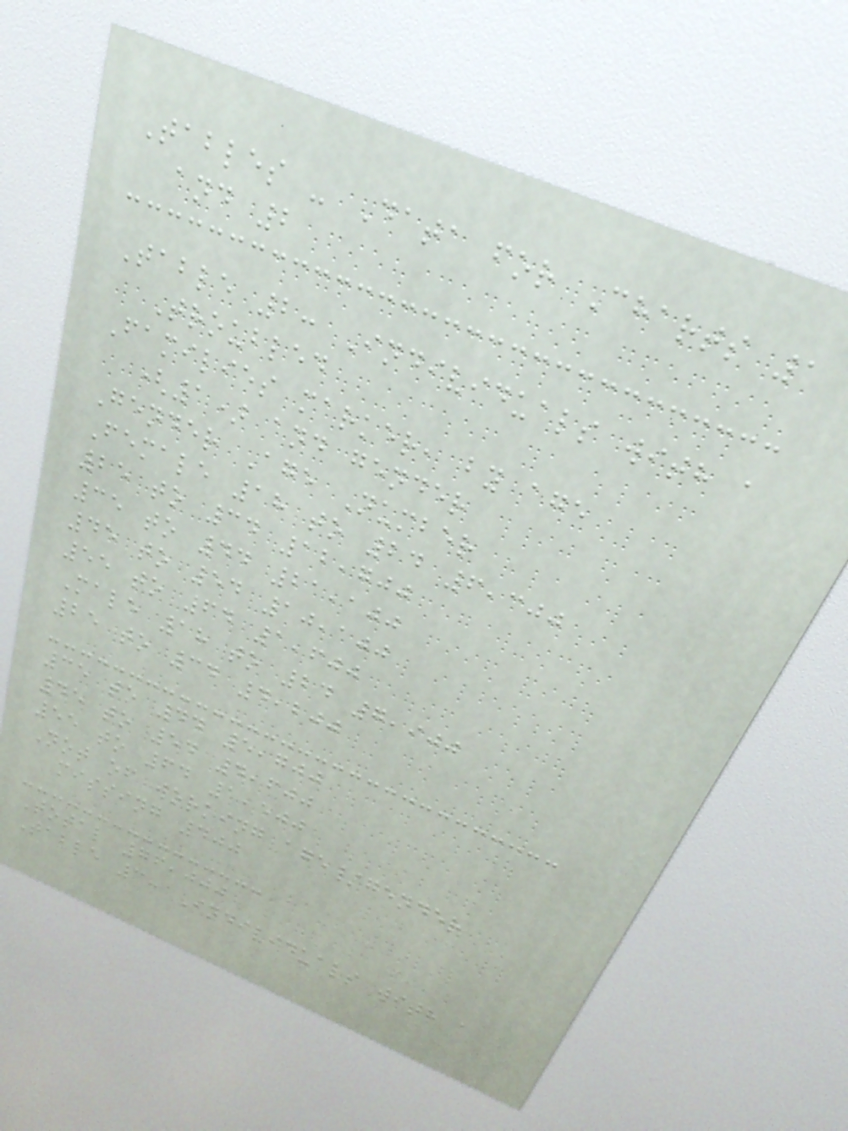Tables - Data for Charts 1
and 2
Table 2: Individuals with a
Troubled
Families marker, by age
(1) and gender
Gender Age Number
Female 18 to 24 6,300
25 to 34 12,700
35 to 44 21,100
45 to 54 10,100
55 to 64 1,600
Male 18 to 24 7,900
25 to 34 4,200
35 to 44 5,700
45 to 54 4,600
55 to 64 1,500
Not of working age/gender
missing 400
Total 76,000
Table 3: Individuals with a
